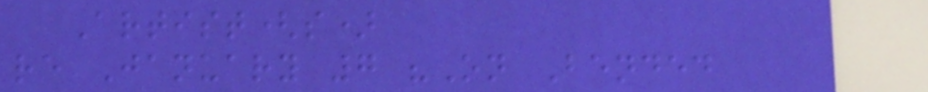Artist(s)
re January 7 "On Bended
